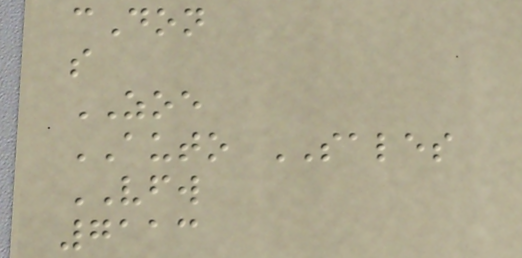cDon
s
ZOE
AUTO SALES
VFW
7113
